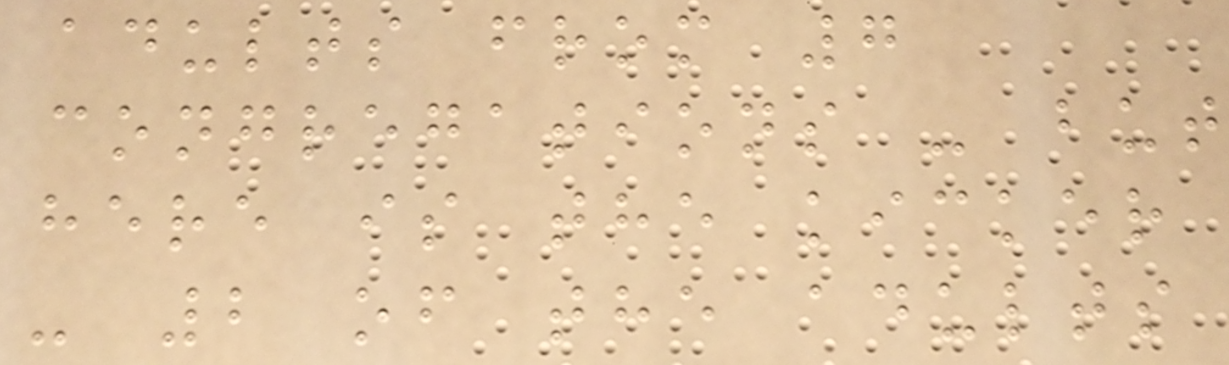adults from 7
congregations - but
here is the kicker
- 2 of the adults
